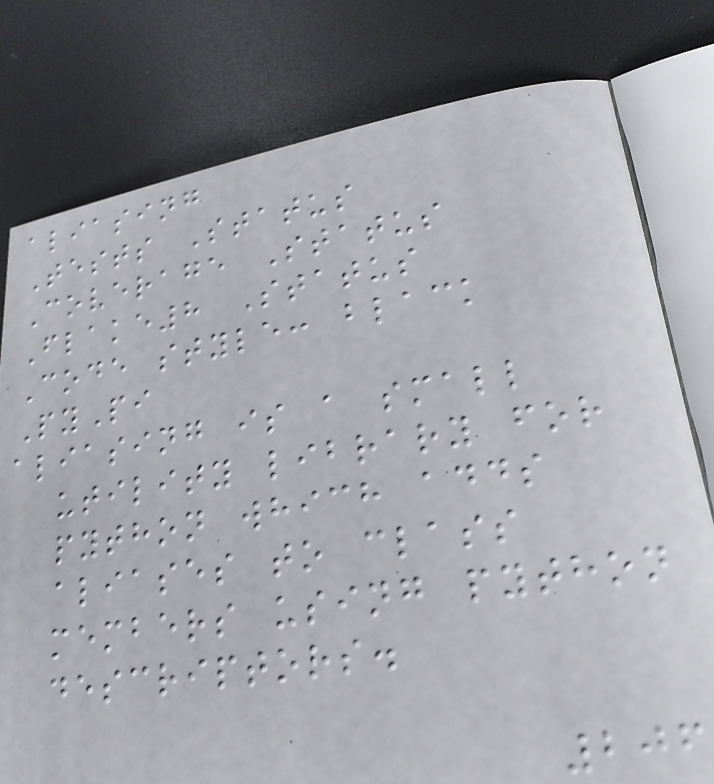aliasing
Tests Status
Coverage Status
Flake8 Status
Code style: black
PyPi
aliasing is a small
utility library for
python which adds
aliases to class
members using python
descriptors.
206
